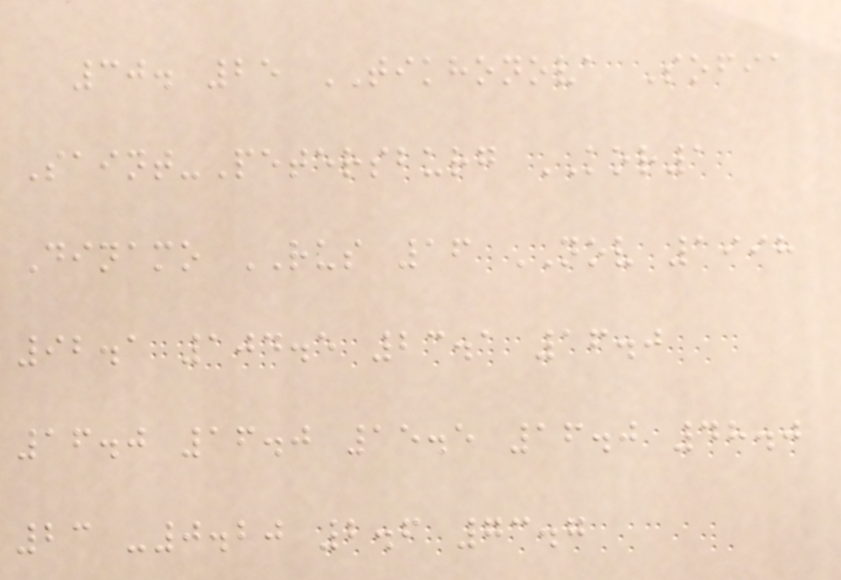30. 25 TIKHONOVA Sofia
Saint-Petersburg KOR1
Dinamo RUS 16 NOV 1998
92.1 104.5 23.1 16.0
16.0 16.0 15.5 16.0 48.0
23 -0.20 2.6 73.7
